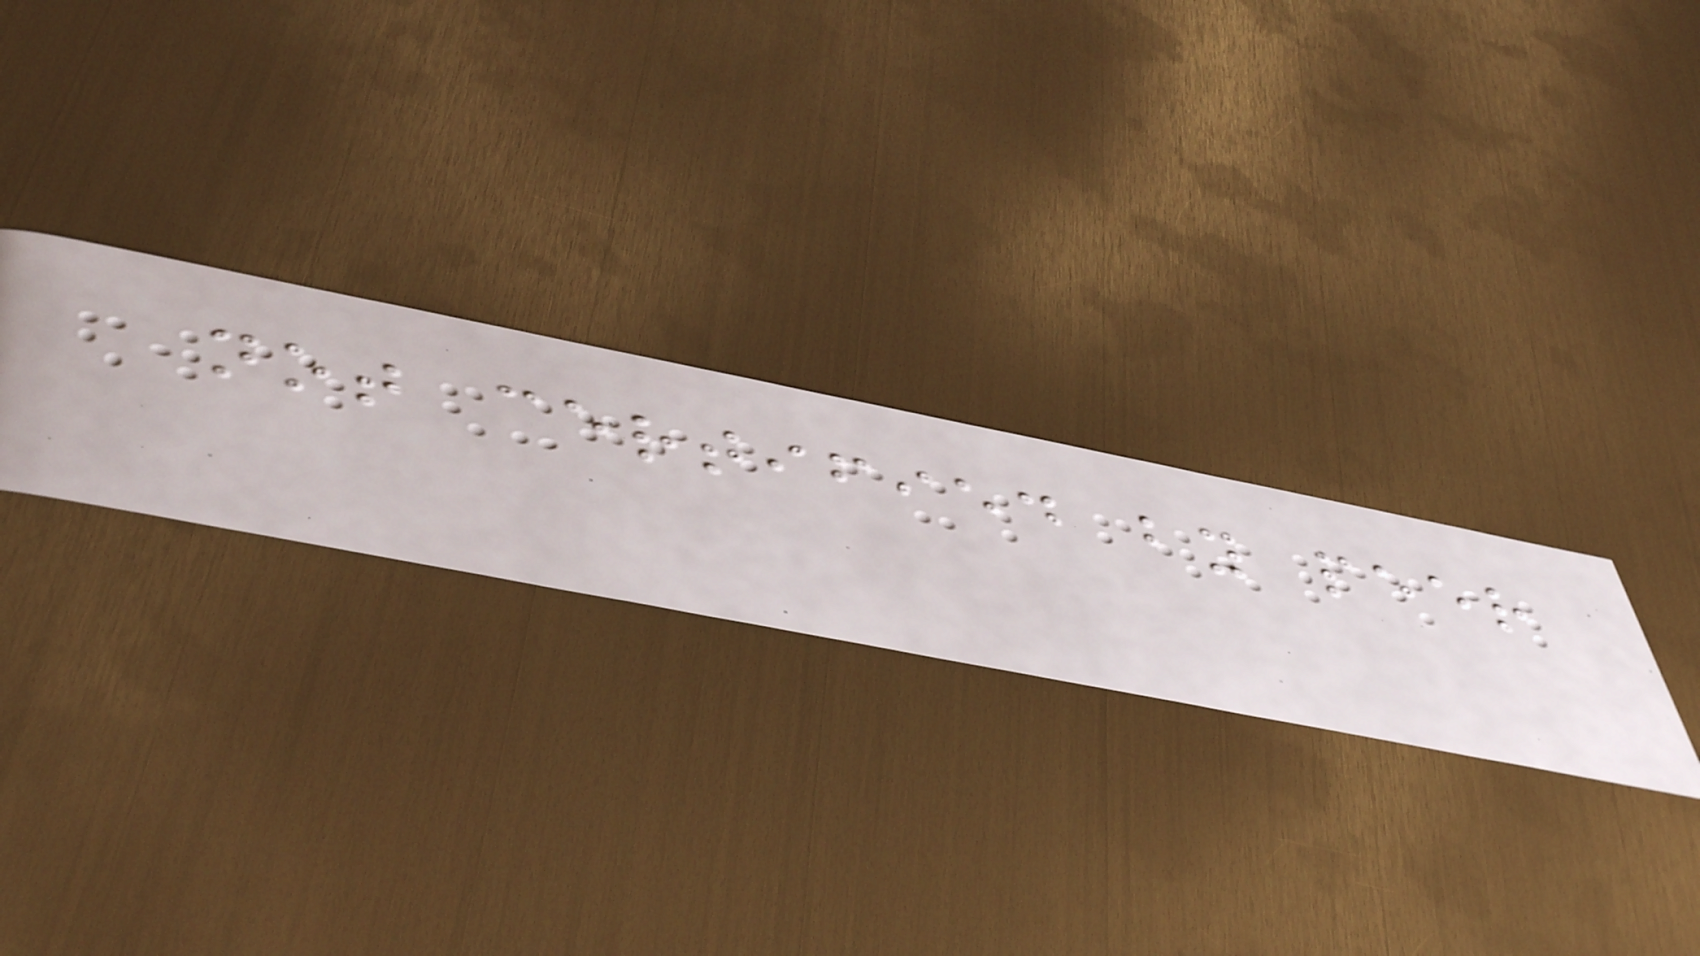not certified by peer
